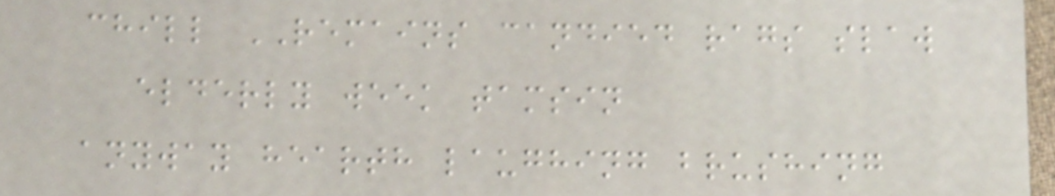chill REMAINS candied rags slaw
elderly week tamsin
anyway hearth laughing brushing
